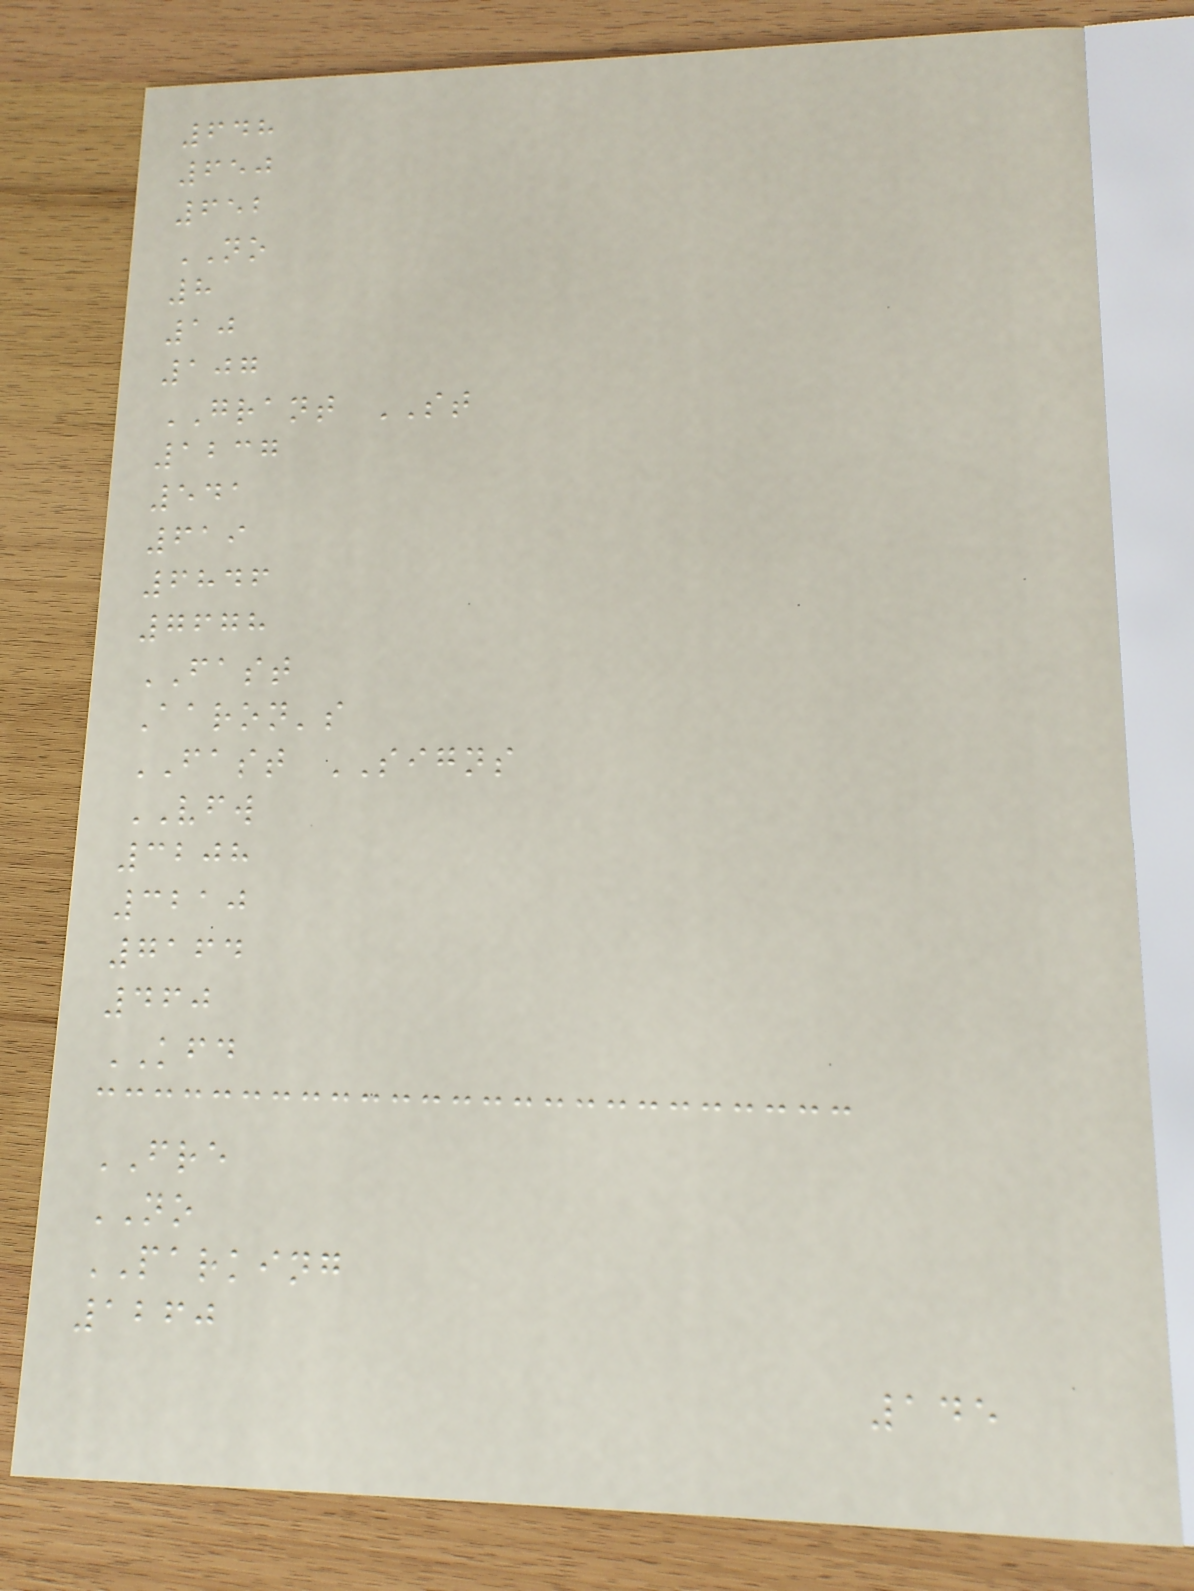648
650
652
NO
8
10
107
GRANT ST
1237
541
619
6846
7678
FAST
Aaron's
FAST SIGNS
VFW
3208
3210
7164
460
KFD
FRE
NO
PARKING
1260
145
